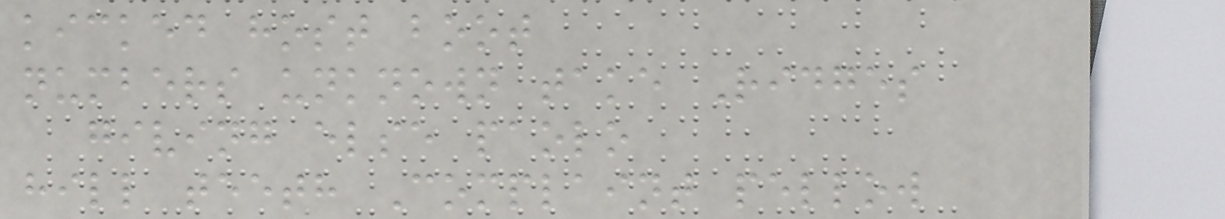kicked host boot
numbers unknown take Ridges
giving else paolo
hill teeth Complaint pellow
